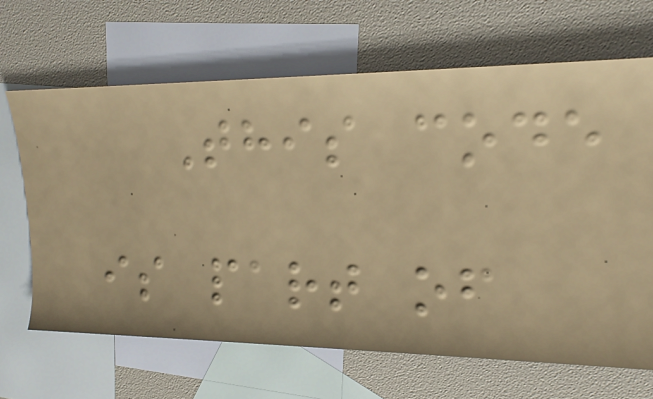This code
is part of
